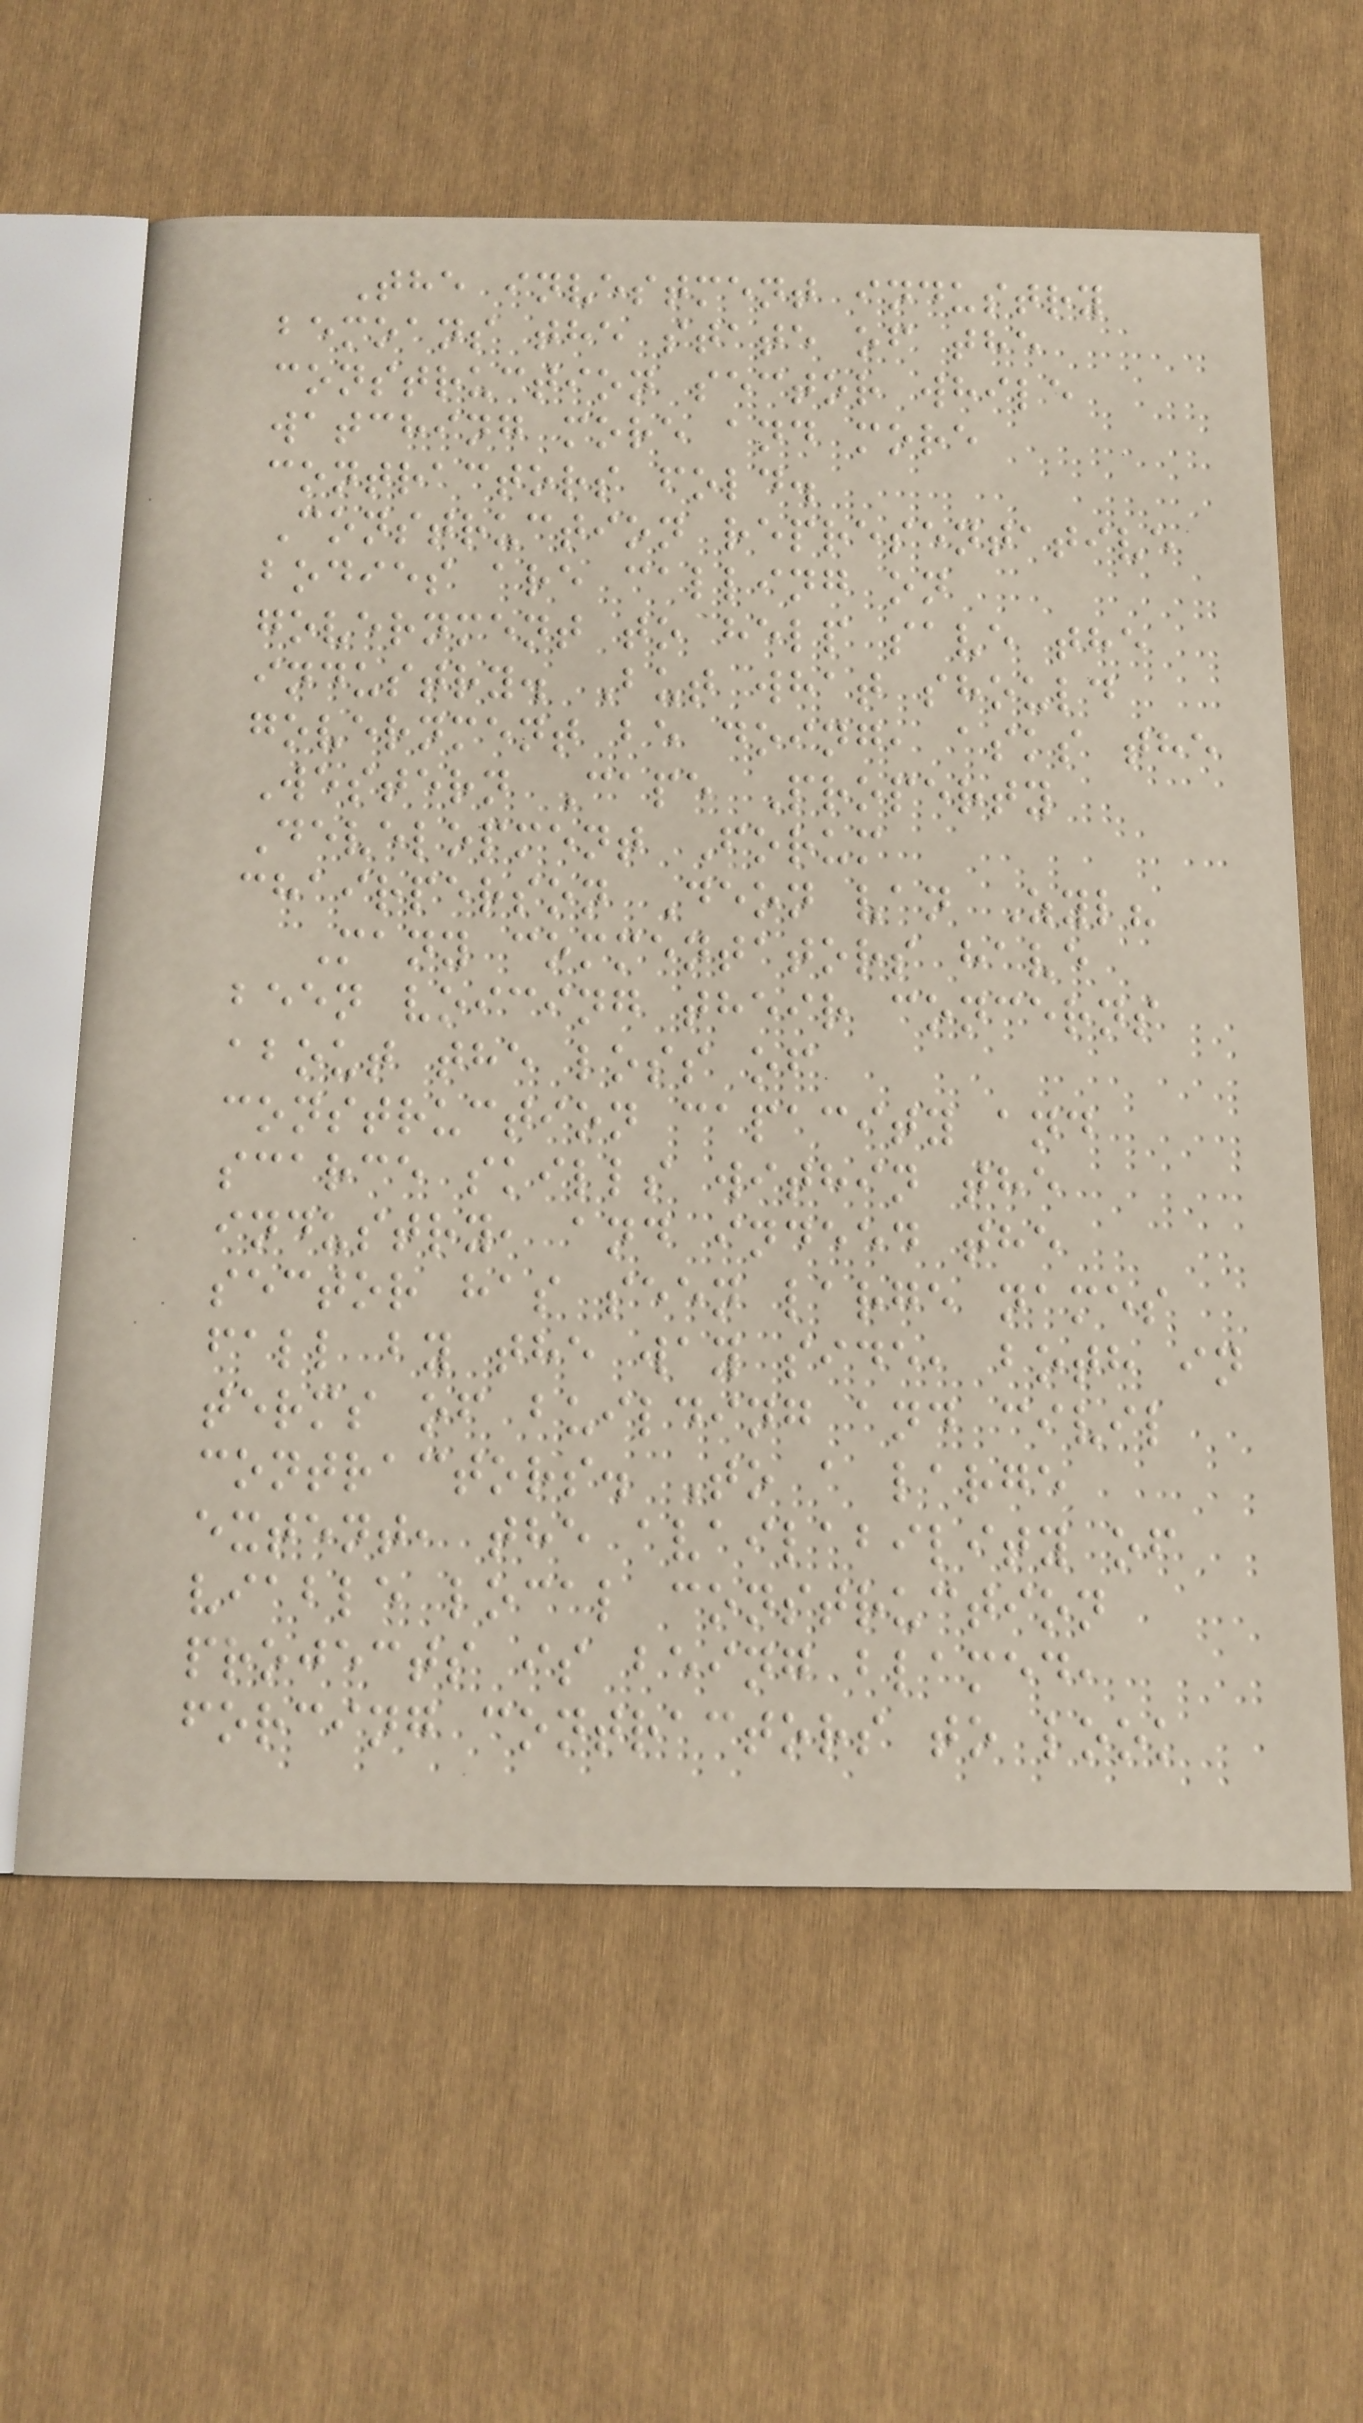The investment industry
bemoans the state of the
construction sector while
watching more and more
contractors fold.
Construction representative
bodies are calling on
government to help save the
industry. But what should
government be doing, asks the
Western Cape Property
Development Forum
chairperson Deon van Zyl?
Many commentators have
been voicing their concerns
about the loss of
construction capacity and
scarce skills within the
industry, and indeed the
sector has seen large names
fall by the way side, both in
terms of building and civil
contractors. To a large
extent, the availability of
viable local construction
projects is being blamed,
forcing contractors to look
